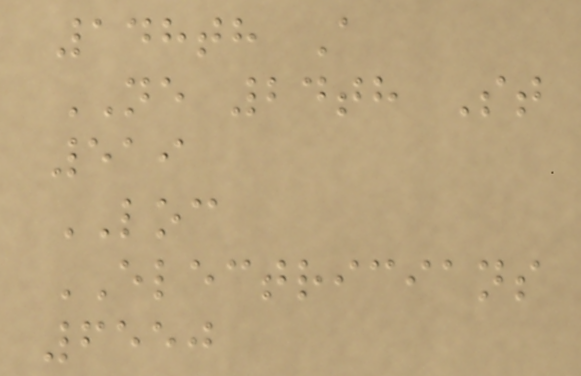148th A
NE 24th St
519
LOC
ELECTRICIANS
6550
